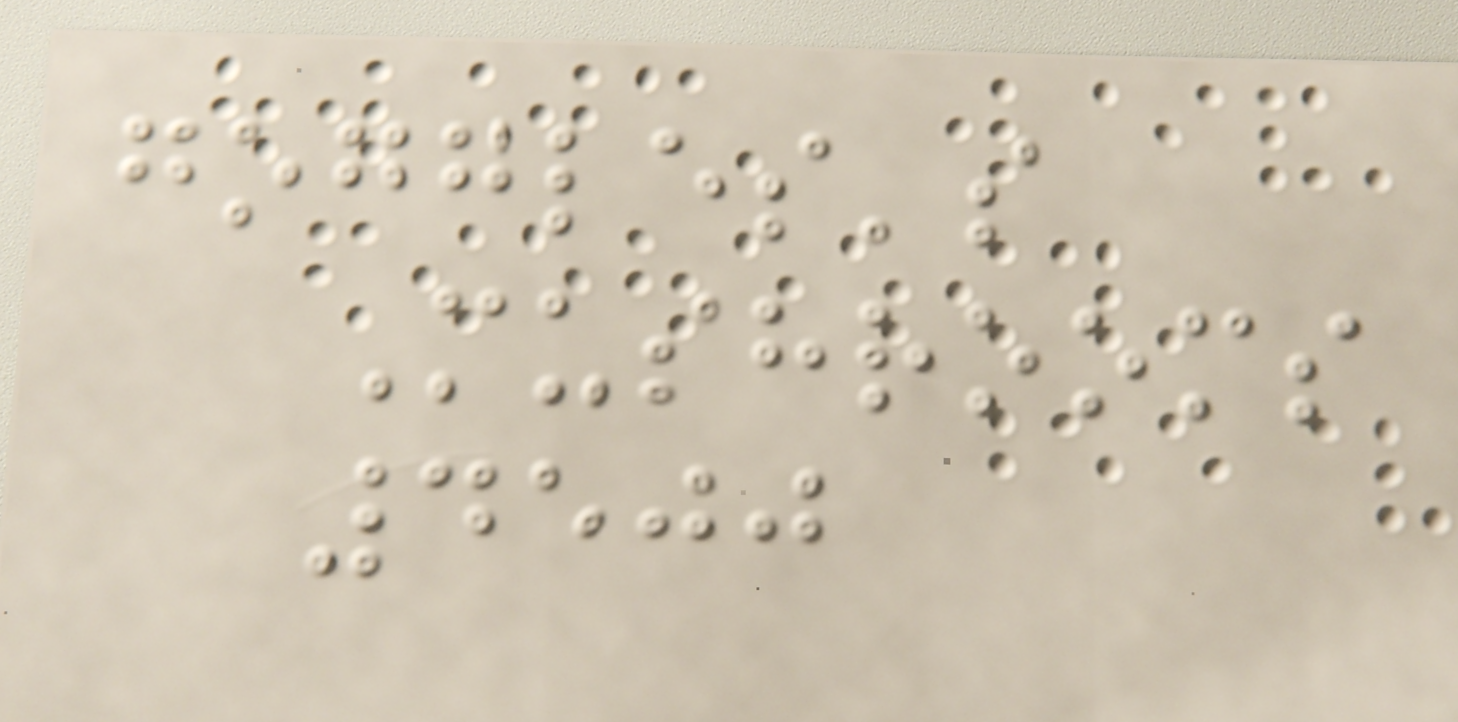goggles's
Mushrooms
4500
